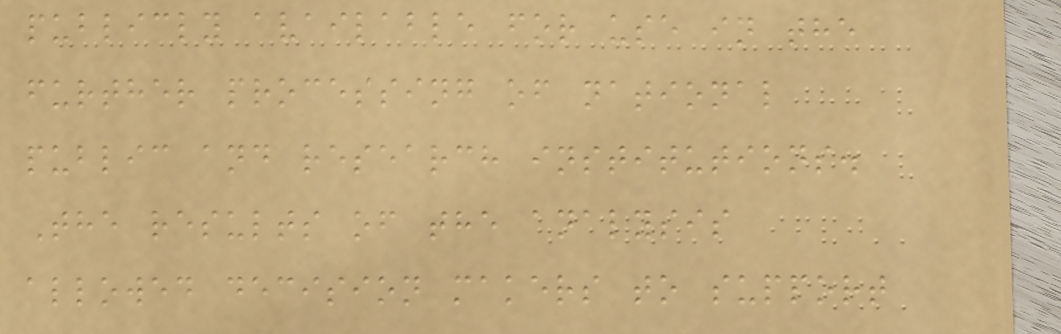publicly available for use in the
further processing of national
public and research institutions.
The results of the analysis
allowed decision makers to support
